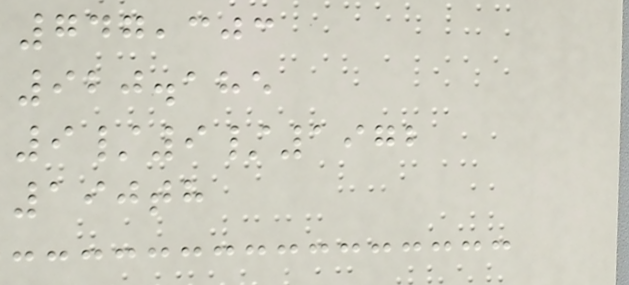747,303
920.185
9/9/1972
190th
